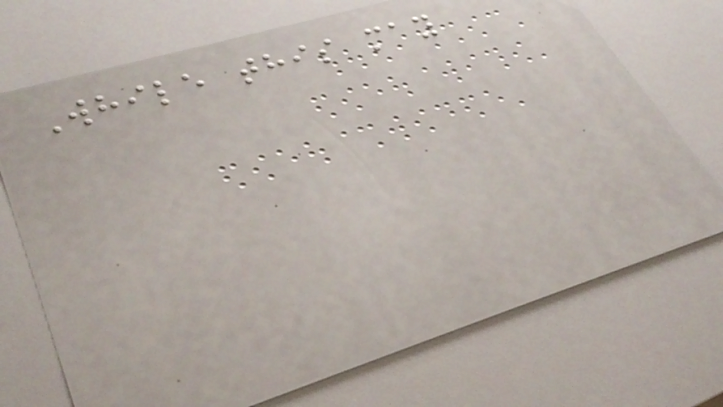While this may
